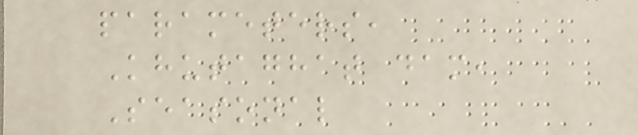parameters,
Khutaghat dam,
Seasonal
